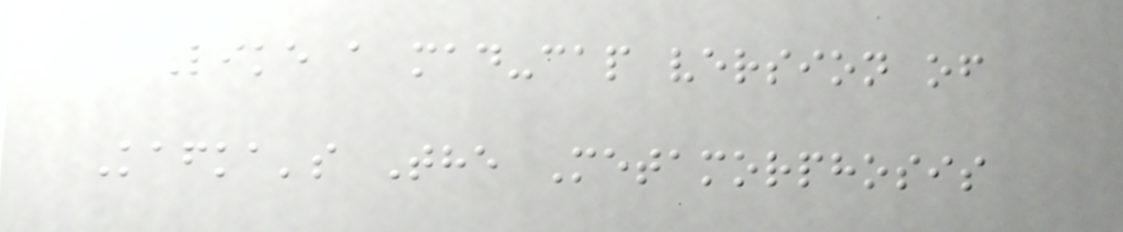Like a mad-cap version of
Kafka's The Metamorphosis
